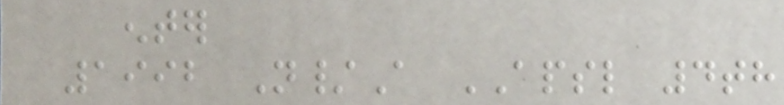enter
1992 N/A APSL 4th
